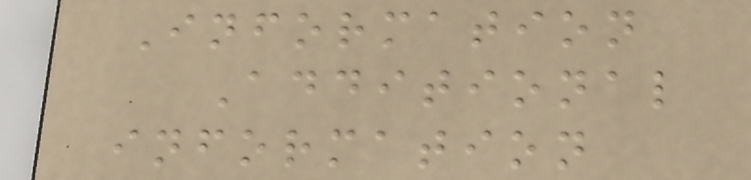Information
Additional
information
